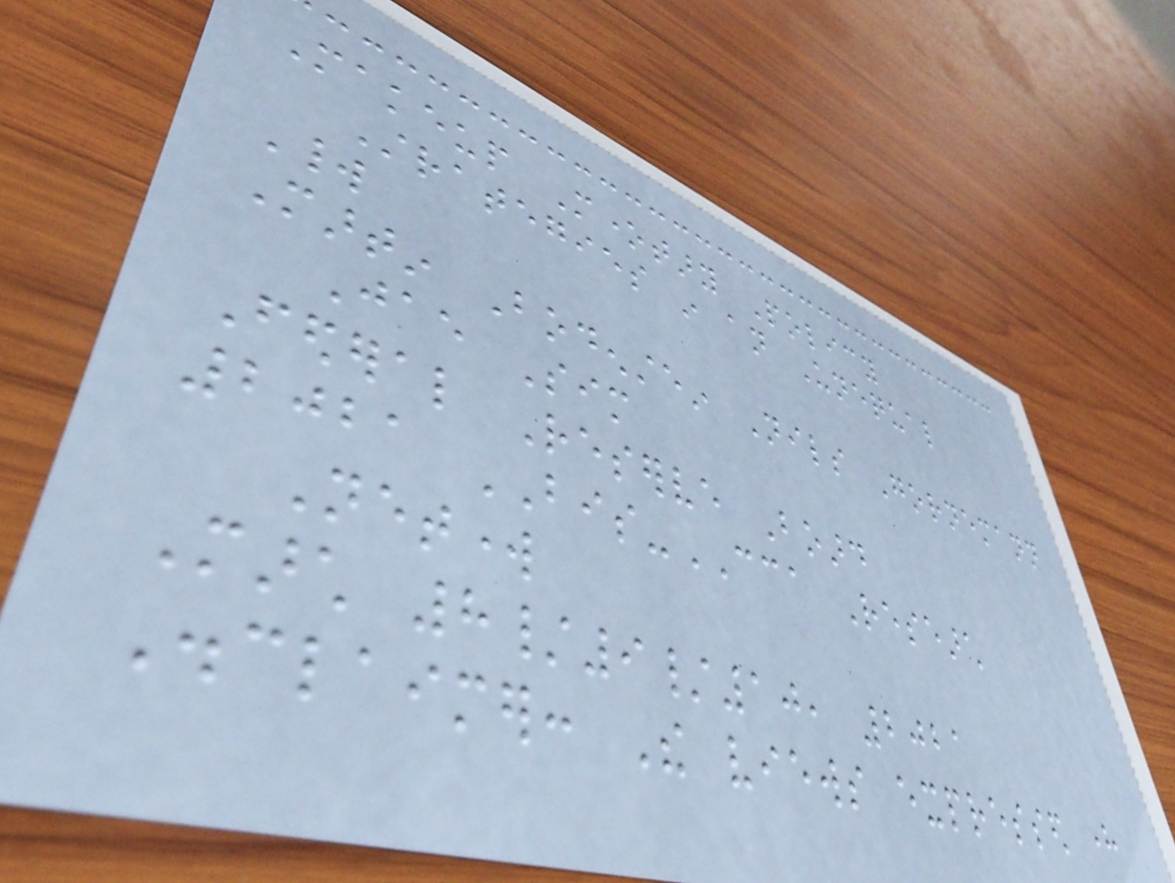Makeup Monetary Policy
Strategies in an Unequal
World
Martin Bodenstein Nils Gornemann
Jae Sim
Federal Reserve Board
2021 BIS-CCA Research
Network
March 8/9/10, 2021
Disclaimer: The views expressed here
